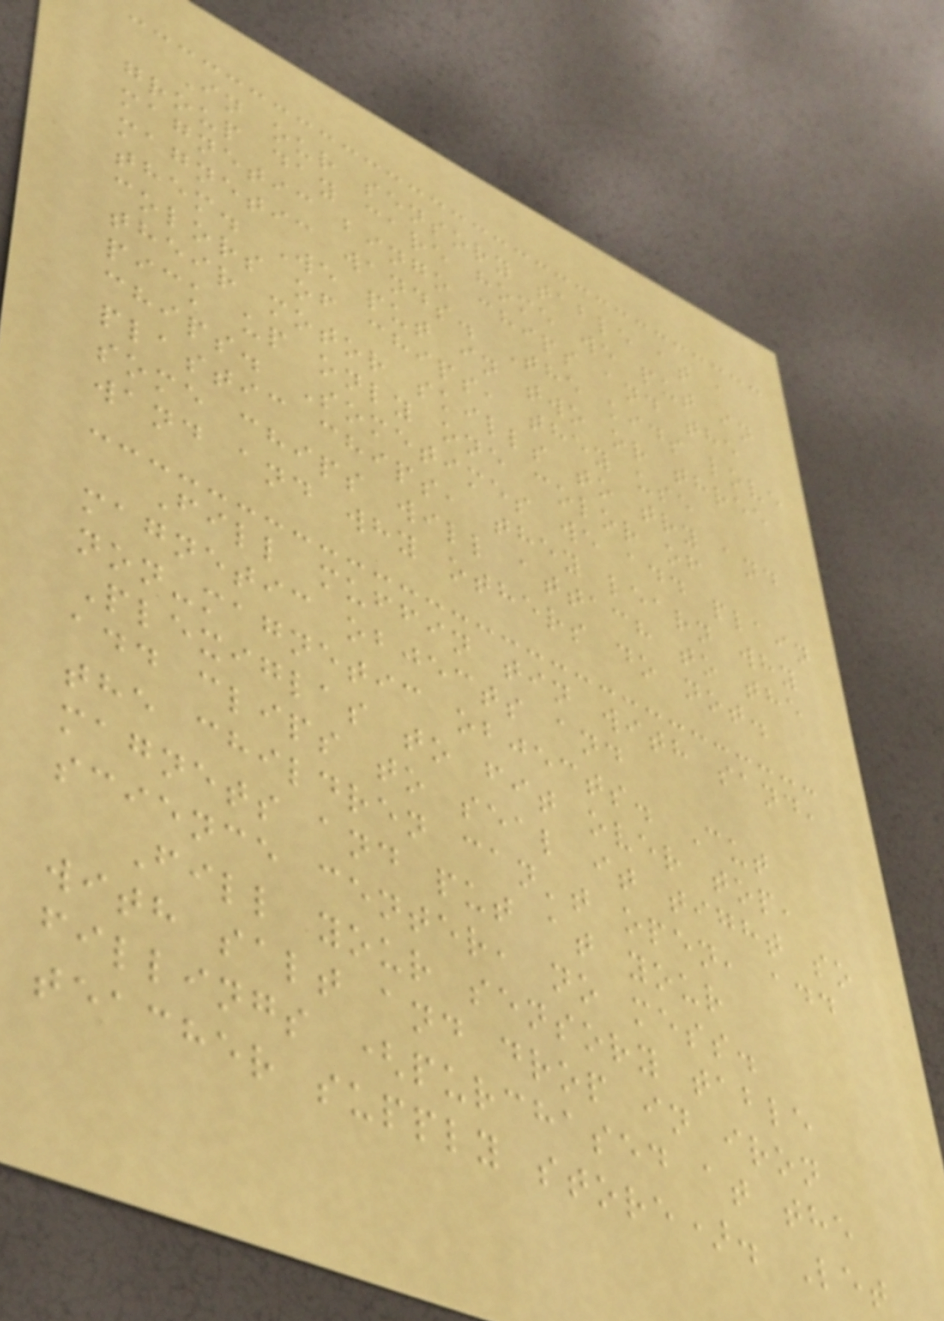In our sensory table at a
group day care home we put in
magnetic bingo chips and the
magnetic wands. The kids love
them. We put in two or three
colors of chips, they use
their motor skills to try and
pick up only one color of
chips. Sometimes we add plain
plastic chips, they learn why
some chips will attach to the
wand and why others do not.
Fill muffin tin with sand,
magnetic objects and
non-magnetic objects. Cut
Plexiglas to fit over top,
add clips to seal it tight so
the children can't open, add
magnets and put at your
science center, no mess.
Fill your sensory table
with salt and drop in iron
fillings (purchased at the
teacher supply store). Let
